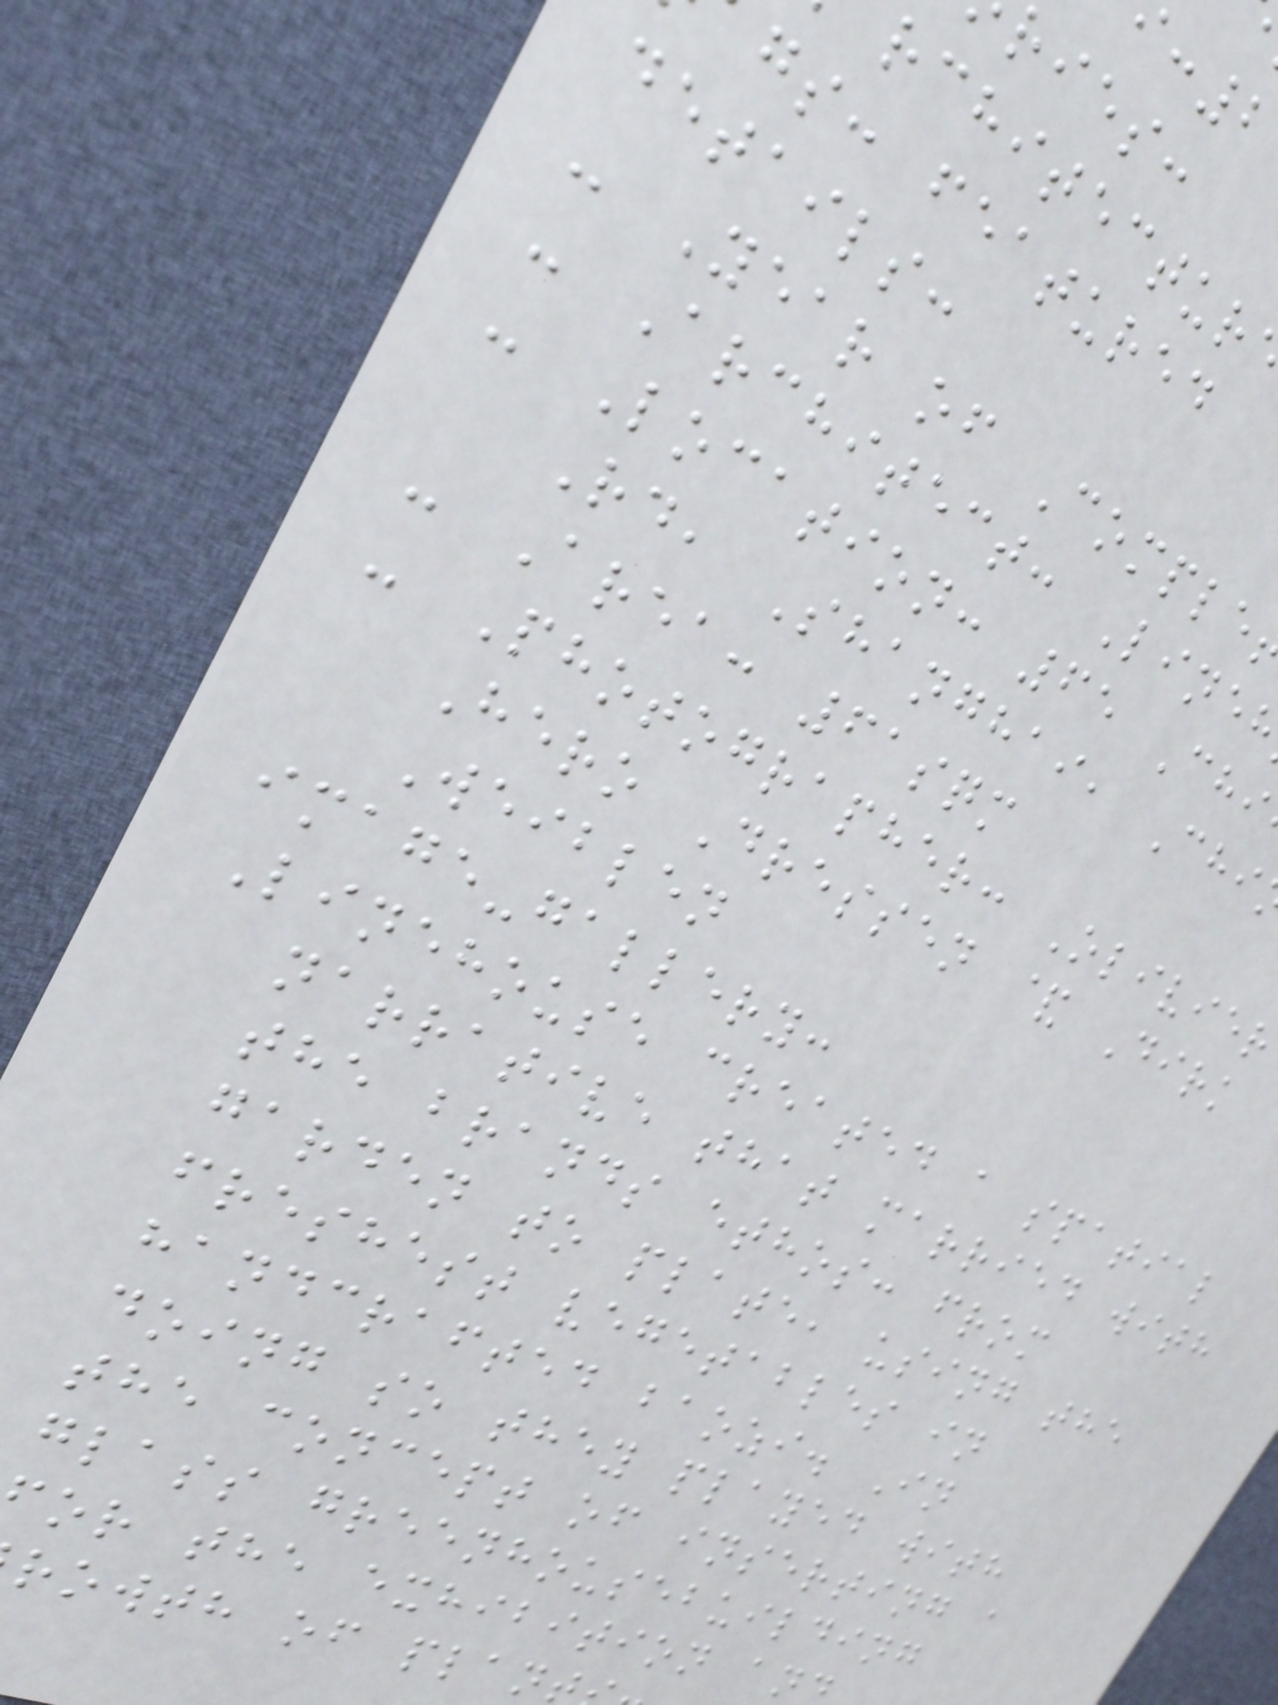ries:
gs: featured
details:
- Year of Comple
- Architect: Line
- Location: 65 Chi
Rd, Shanghai, Chi
- Area: 61sqm
- Photographer: Olivier
Hero Dressen & Dirk
Weiblen
image-gallery:
Linehouse created a spatial
narrative that married with
the brands ethos: from
garden to plate, using the
freshest vegetables in
handcrafted baozi. In
doing so they played with
the concept of inserting a
glass greenhousebuilding
or the exhibition an
rowth of plan
